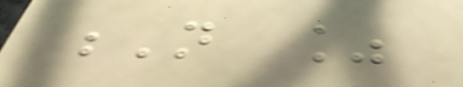N %
